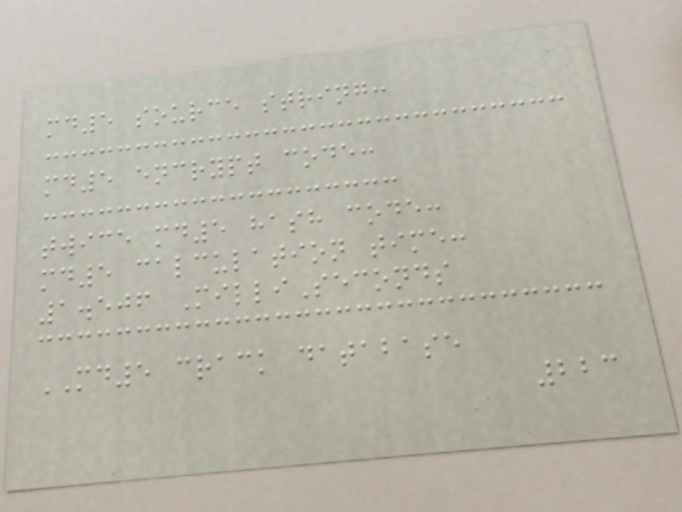md5 source string:
md5 encrypt code:
twice md5 hash code:
md5 calculation time:
1.506 MilliSeconds
MD5 crack database
223
